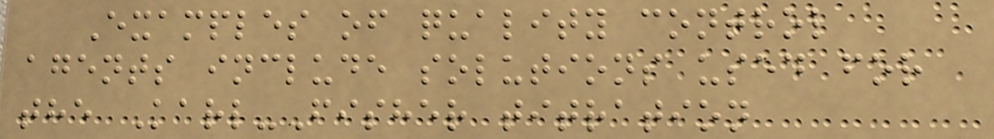Examples of quality control
agents include solutions used for
the Karl-Fisher titration
